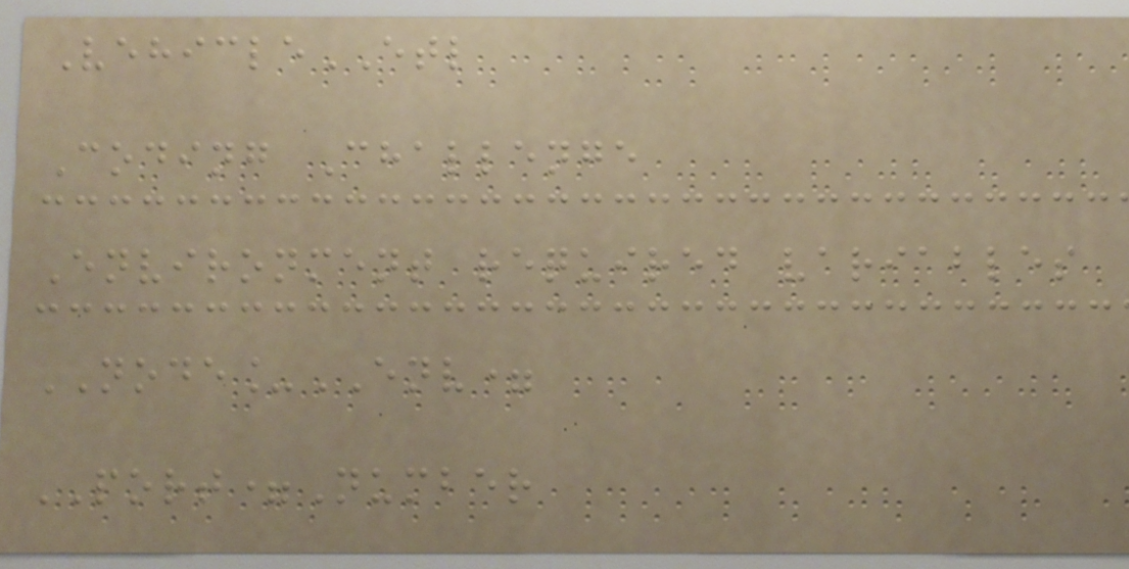VehicleETL
Coding Challenge
Environment required variables
NODE_ENV=
PORT=Number
